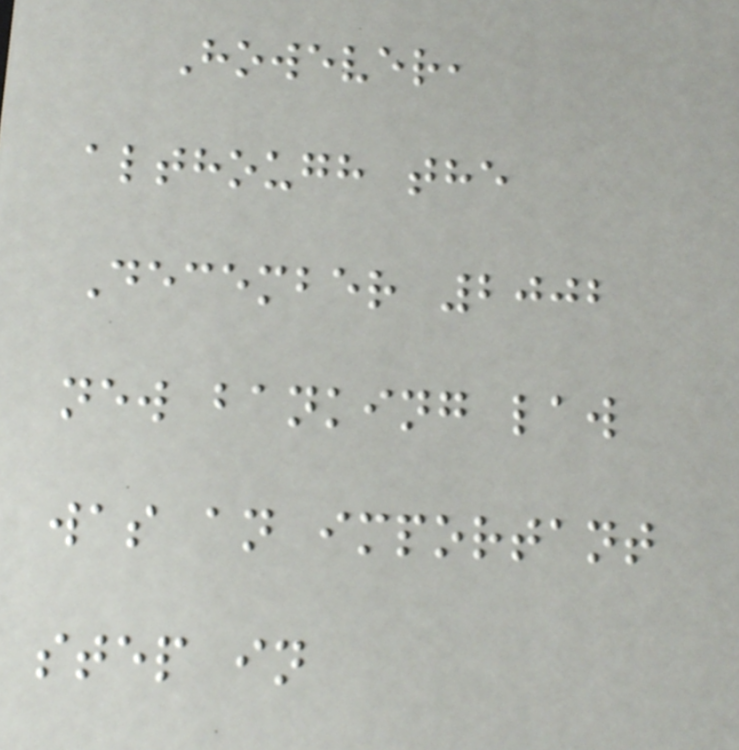However,
although the
December 2002
new banking law
was an important
step in
